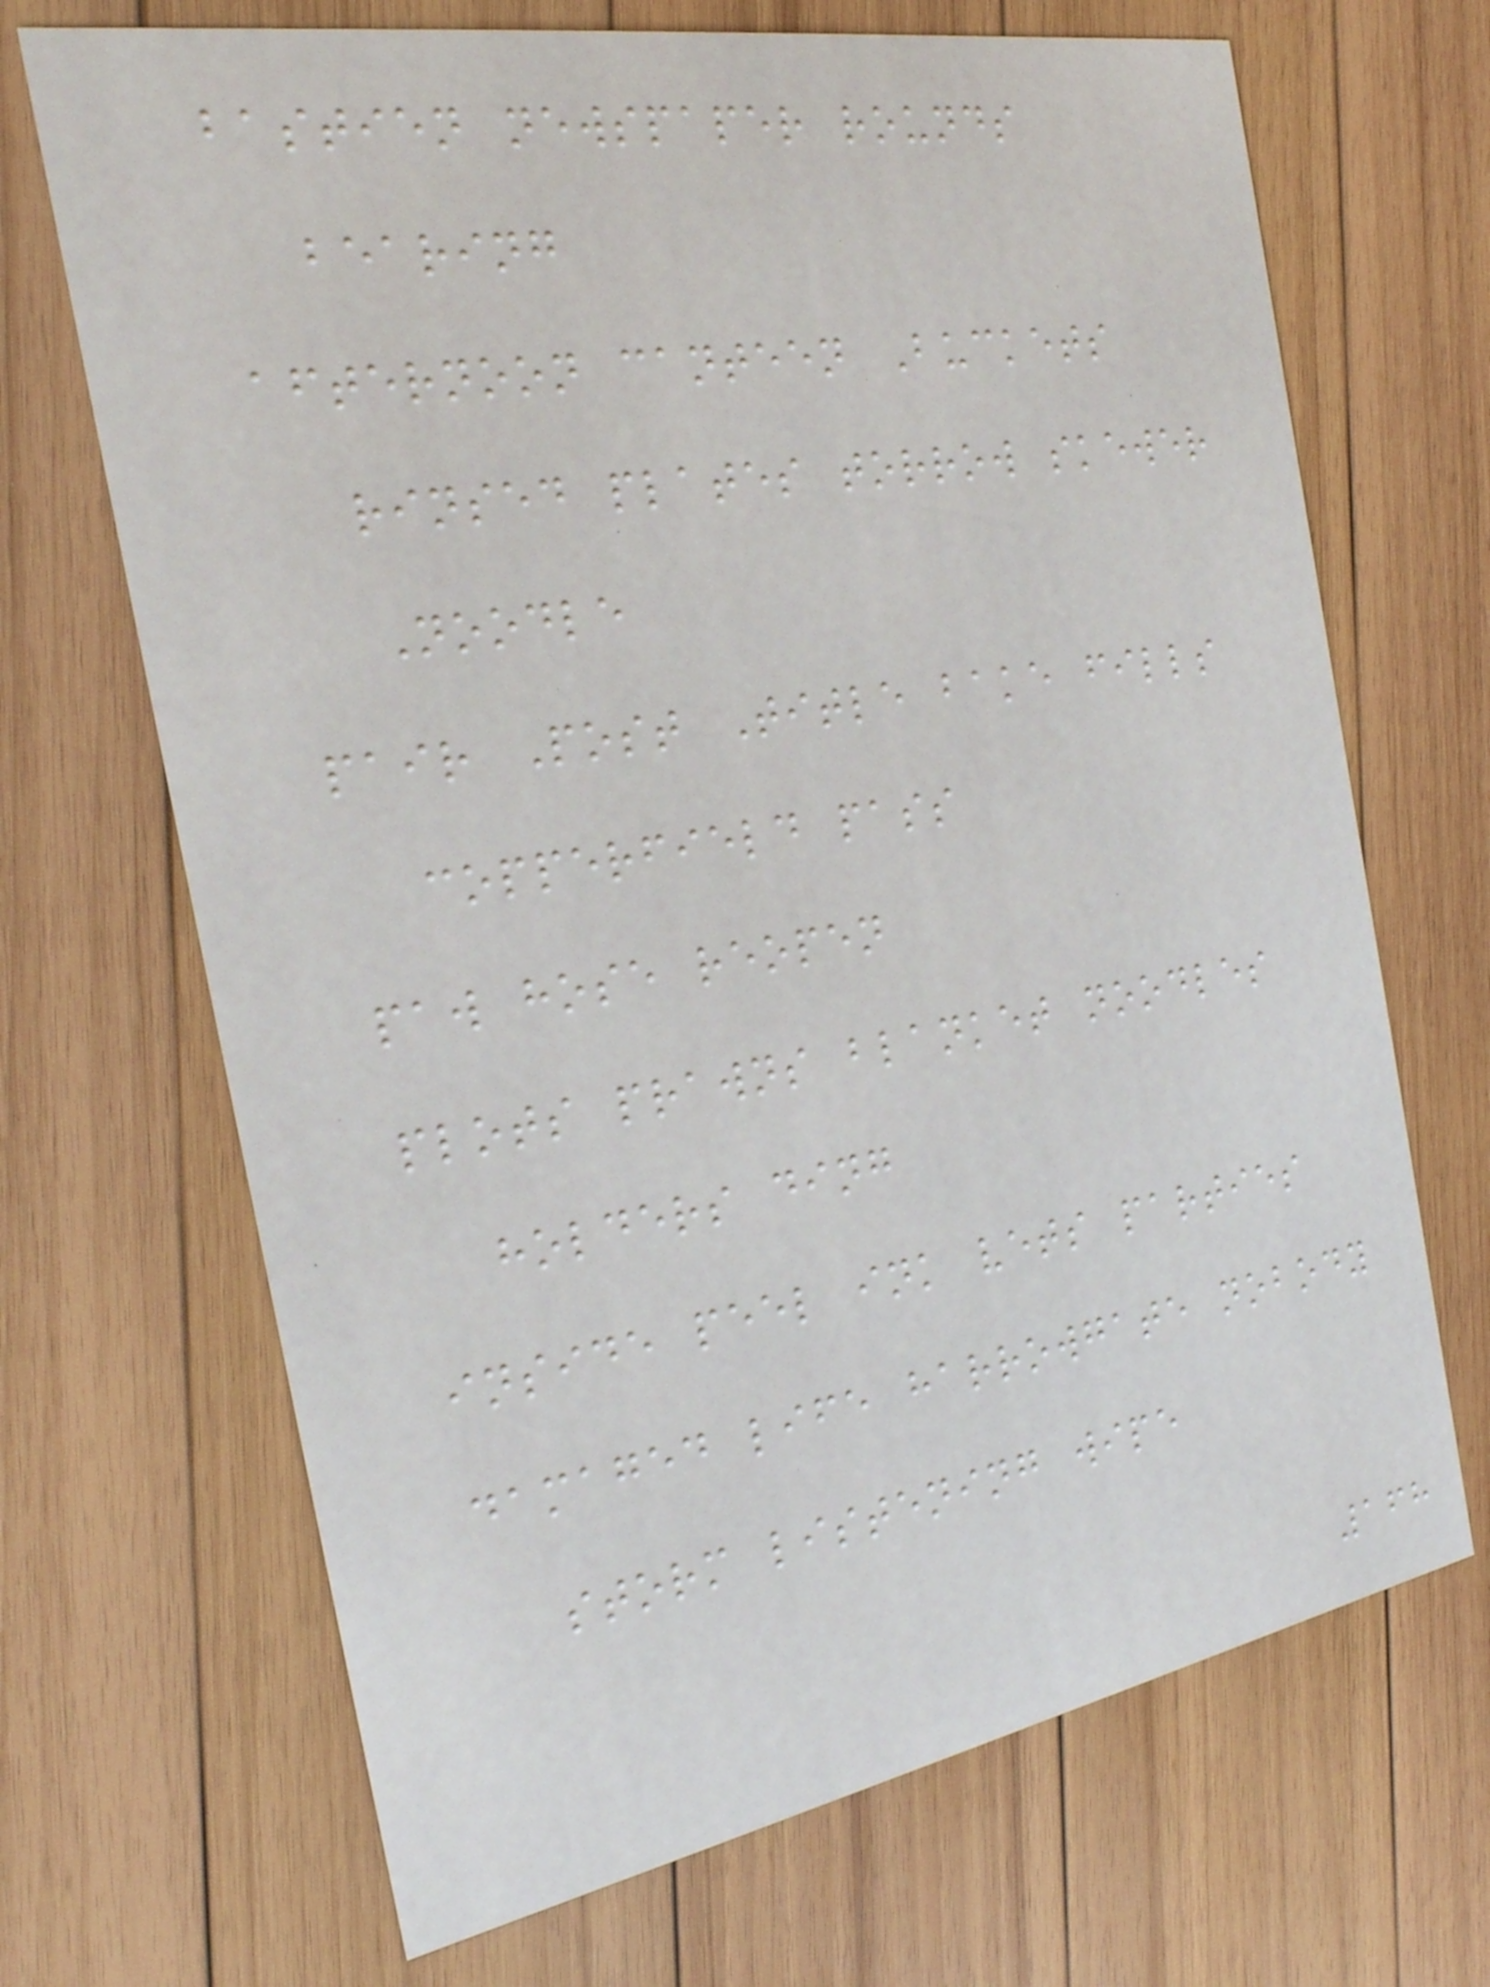bastien newspaper rounds
bearing
afternoon canteen Buckets
rinsed plates torrow skewer
Noodle
pair Post Title bake fills
copperfield pass
paw hose reopen
plots prawns blanket noodles
holders ding
inside peel ink vets parties
damaged life harrowgate nobody
storm listening wipe
168
